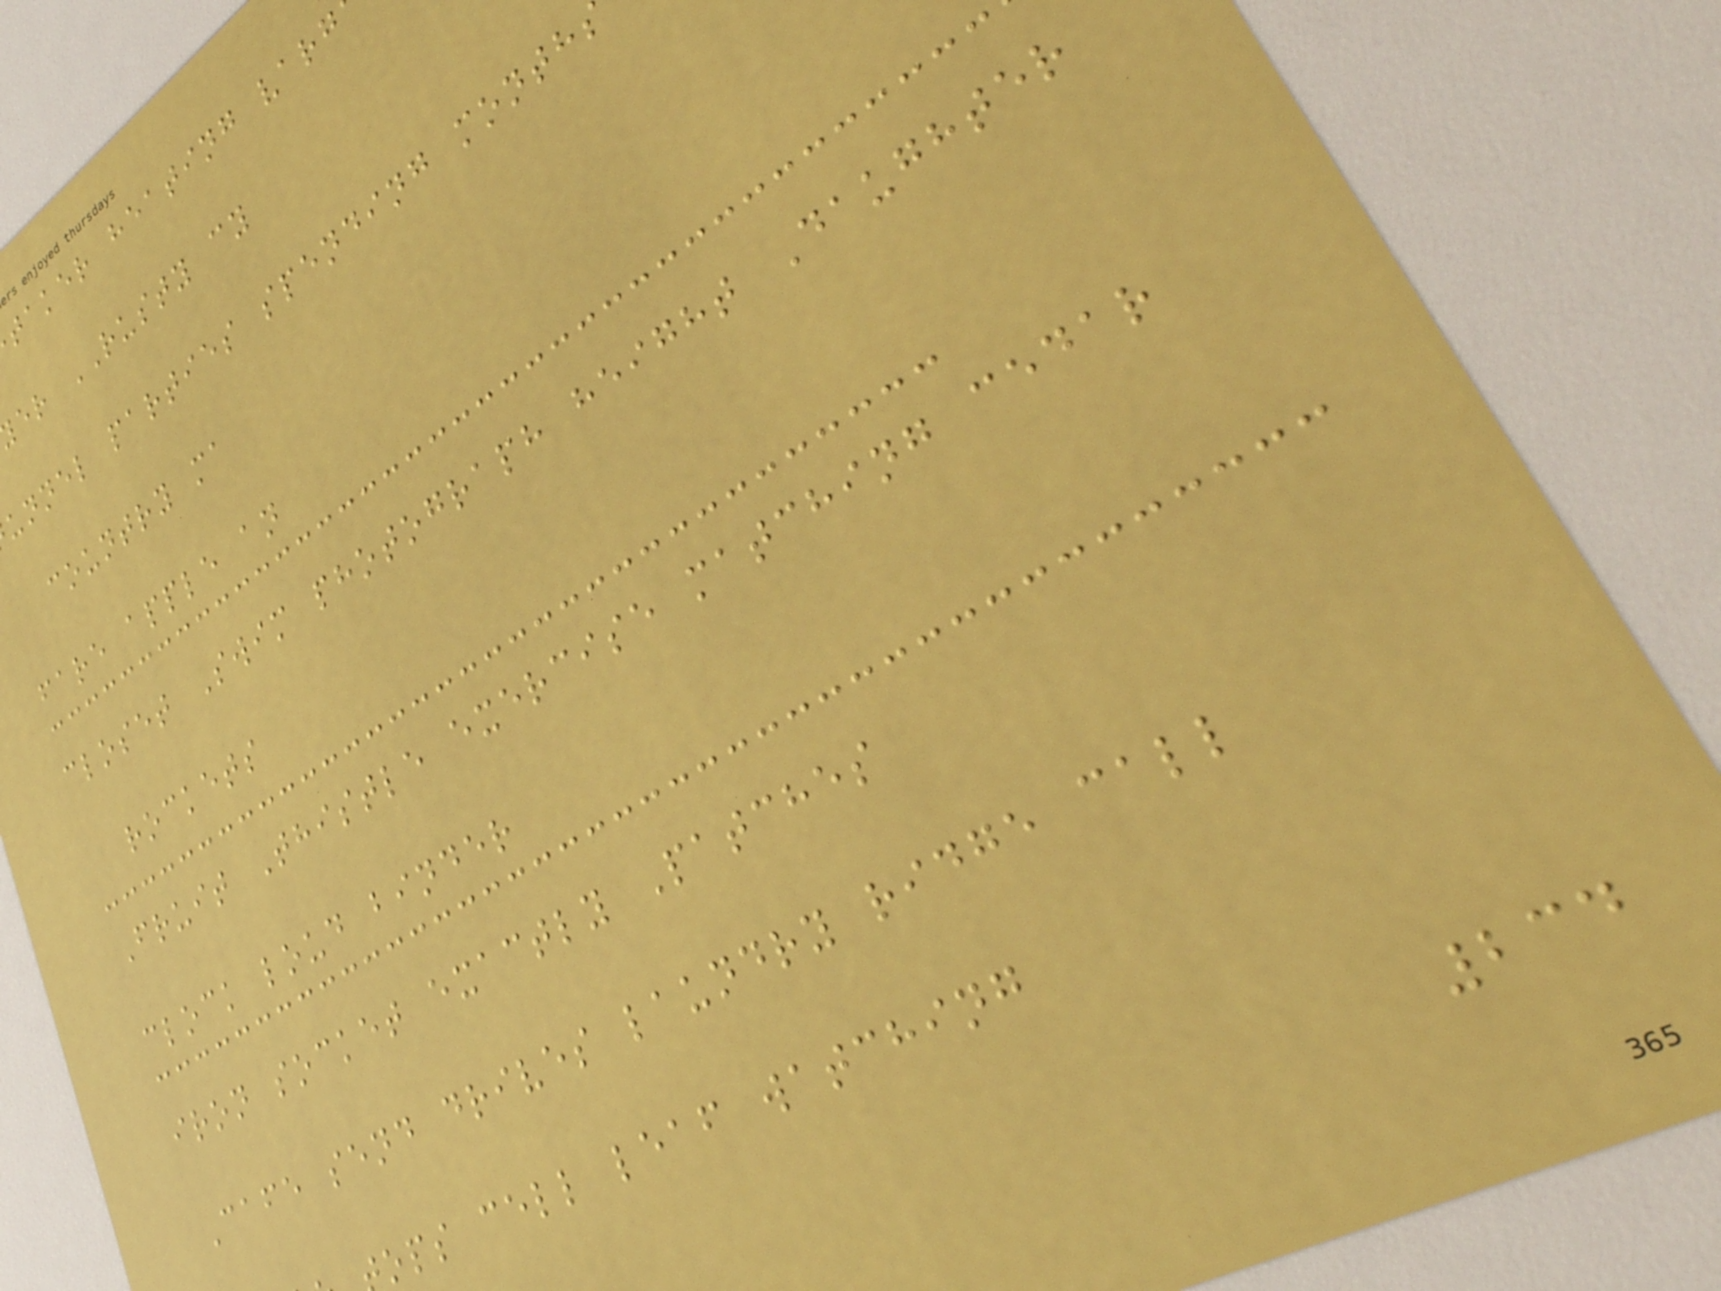taker heating varg
er RUSTY cy
unnel parties spending month
country ma
fare apple an
closet Swim photograph height Daughter
rockets
Fruit Thistle exercise matching cedar
clock loud binder
iron socket exactly Patches
Cafe send drives laundry ridge call
ops cell leaf watching
234
